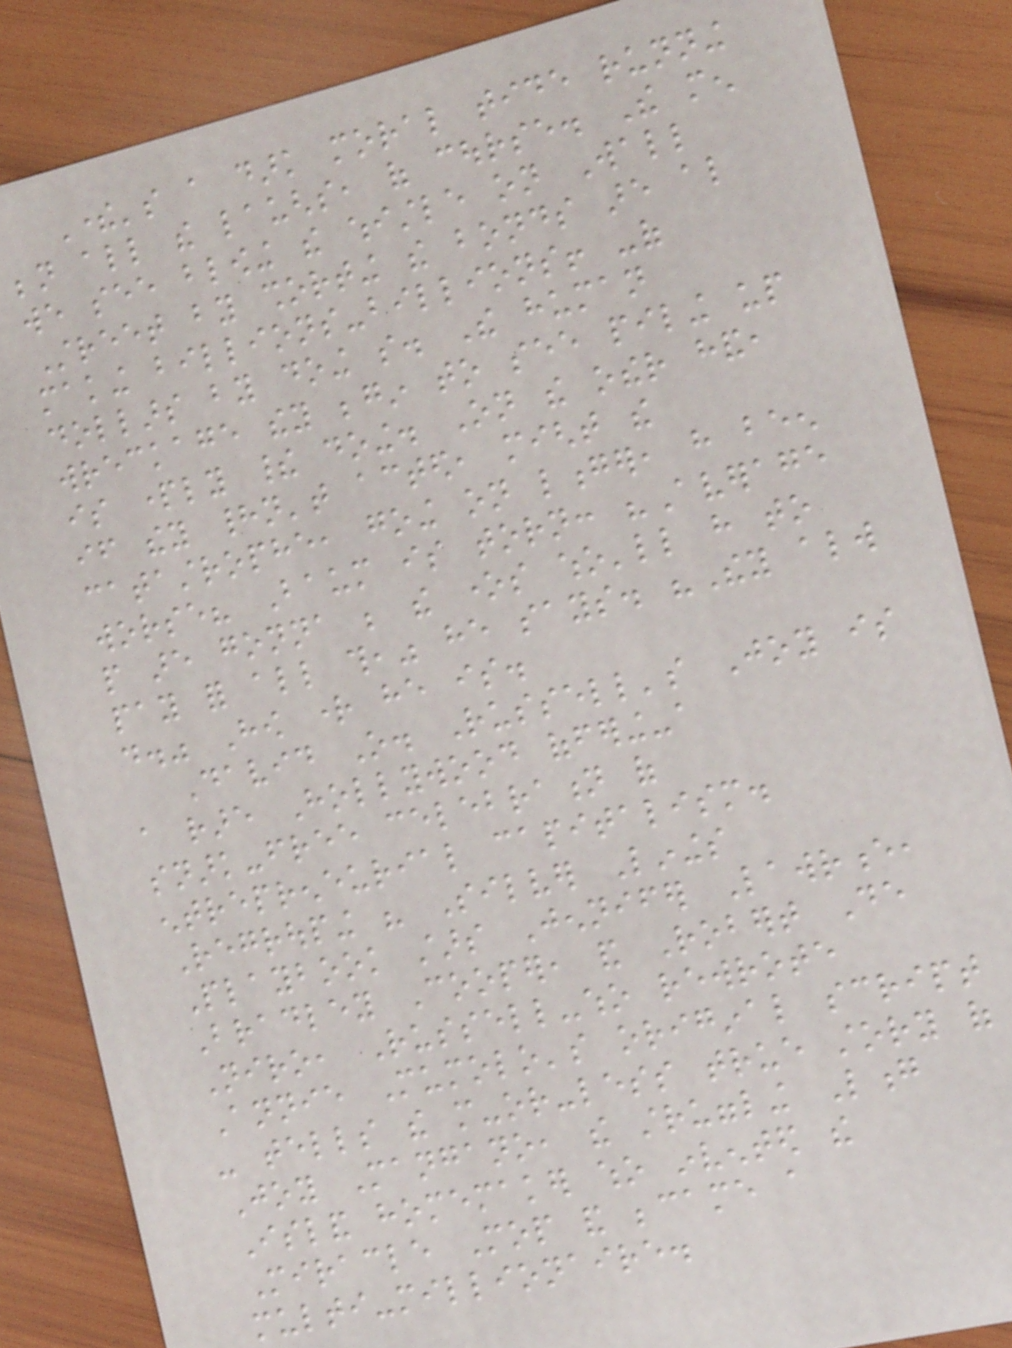There's a dark moral tide running
beneath all the laughs, of course. The men
we see blowing the whistle on Wall
Street by shorting the bonds are also
making billions-billions! -of
dollars by doing so. The human
wreckage they begin to see piling up
is partly their doing. On the other hand,
if they hadn't acted, might the
catastrophe, going on longer, have been
worse? Baum is torn: "Average
people are gonna be the ones who'll have to
pay for all this," he says. "They always
do." How right he is.
David O. Russell's Joy is
a rare Hollywood offering-a
snark-free celebration of
entrepreneurial capitalism.
Regrouping his Silver Linings
Playbook stars Jennifer Lawrence,
Bradley Cooper, and Robert De
Niro, Russell-who rewrote
Annie Mumolo's original script
- tells the more-or-less true story of
Joy Mangano, the struggling Long
Island homemaker who invented the
Miracle Mop and became a
multi-millionaire.
